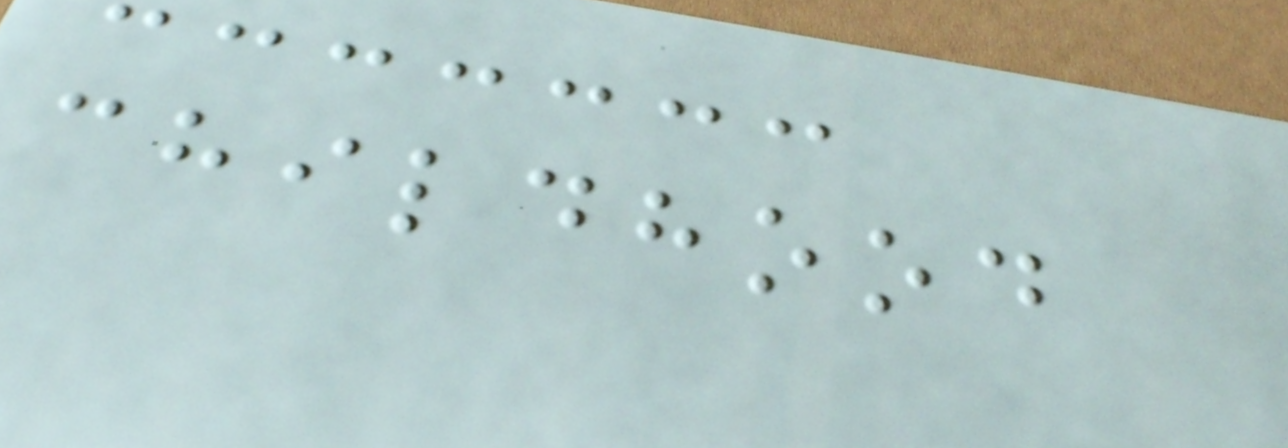childhood
